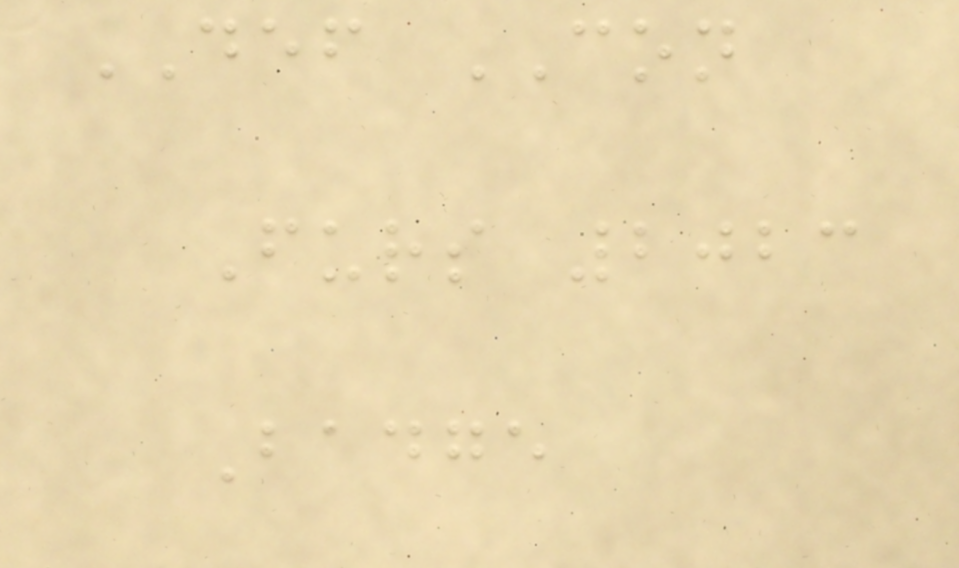DEF CON
Furs 2023
Badge
